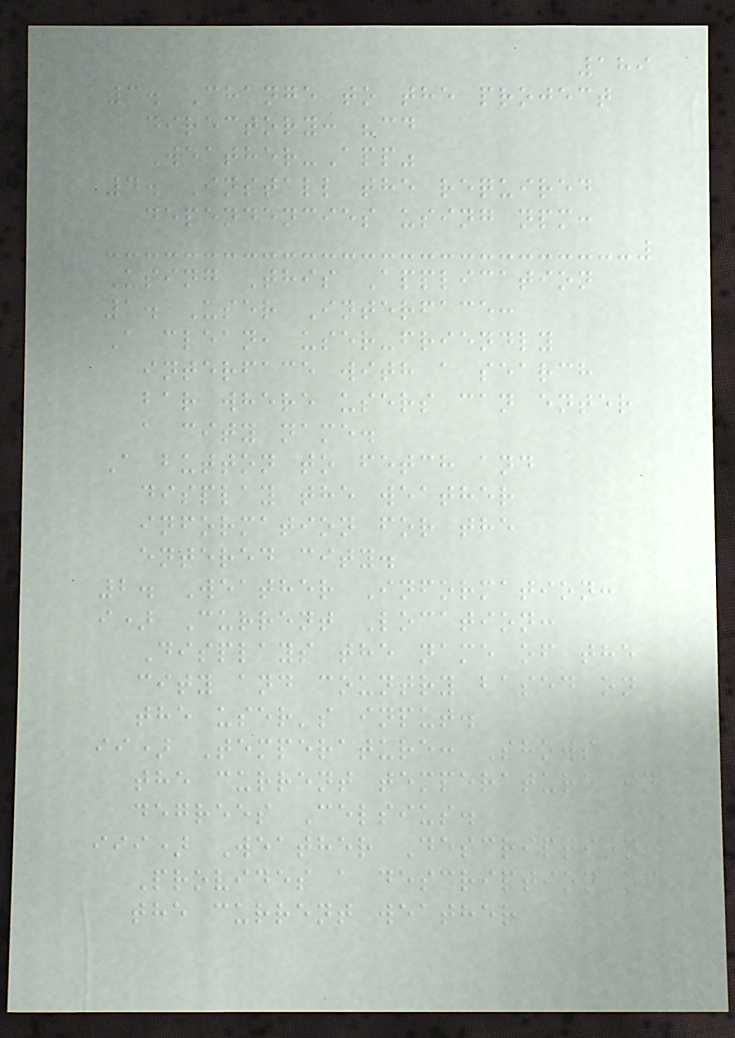189
3. Change to the project
directory: "cd
Weather-App"
4. Install the required
dependencies using npm:
Using This Application
1. User Interface:
A clean, user-friendly
interface with a search
bar where users can enter
a city name.
A button to fetch and
display the weather
information for the
entered city.
2. Weather Information:
i) Current Location:
Displays the name of the
city and country based on
the user's input.
ii) Temperature: Shows
the current temperature in
degrees Celsius.
iii) Weather Description:
Provides a description of
the current weather
